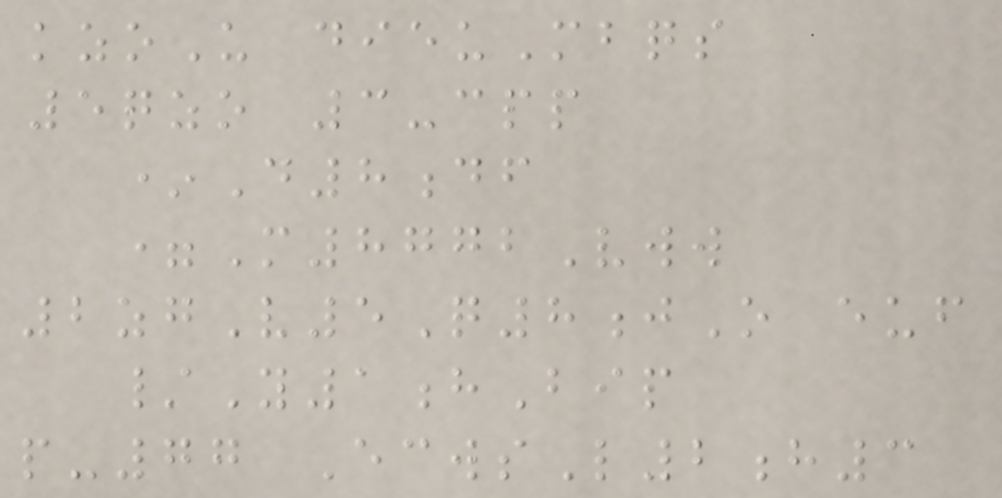kzoU dieuMbqs
5qzo 3-cpp
*D8df
=M8772Vww
2zgV5Q8jO euf
/Y1hBip
p-77 EcwsL2h3
